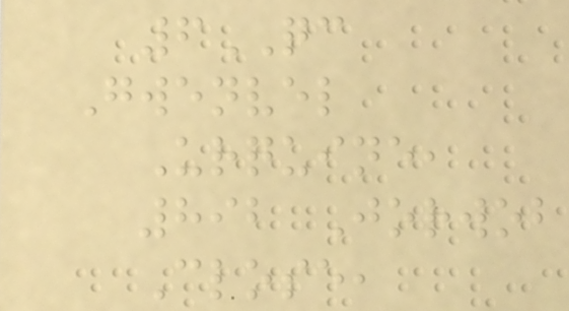6QC
Gwenvel
Urquine,
892 Jorwob
Close,
